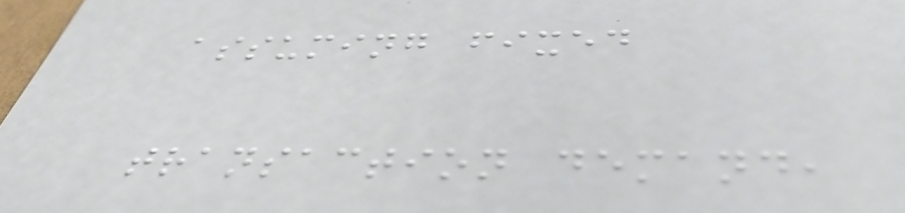assuming fixed
transaction demand,
